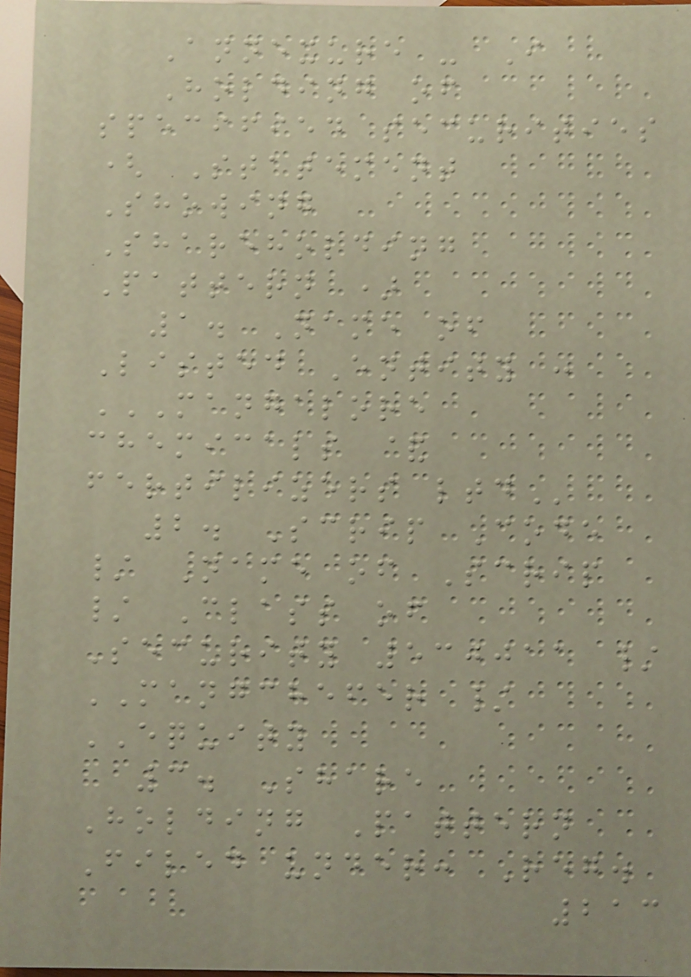Annexure - I
Holding of
specified securities
( Statement
Showing
Shareholding
Pattern )
1. Name of
Listed Entity :
MANGALORE
CHEMICALS &
FERTILIZERS LTD
2. Scrip Code
/ Name of Scrip
/ Class of
Security 530011 /
MANGCHEFER /
EQUITY
3. Share
Holding Pattern
Filed under: Reg.
213
